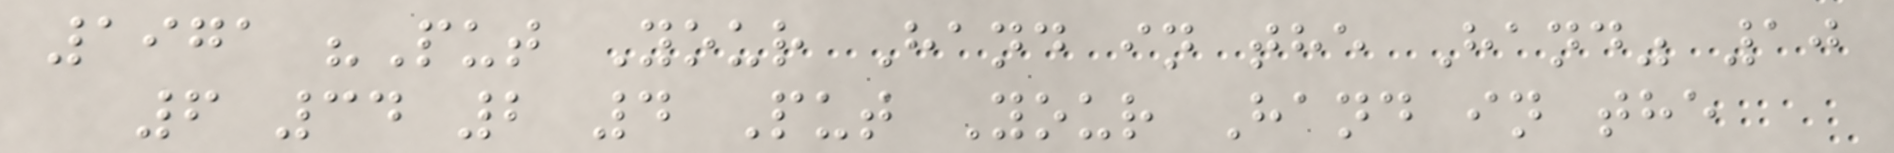1971 "Put Your Hand in the Hand" 10
6 34 2 4 Put Your Hand in the
